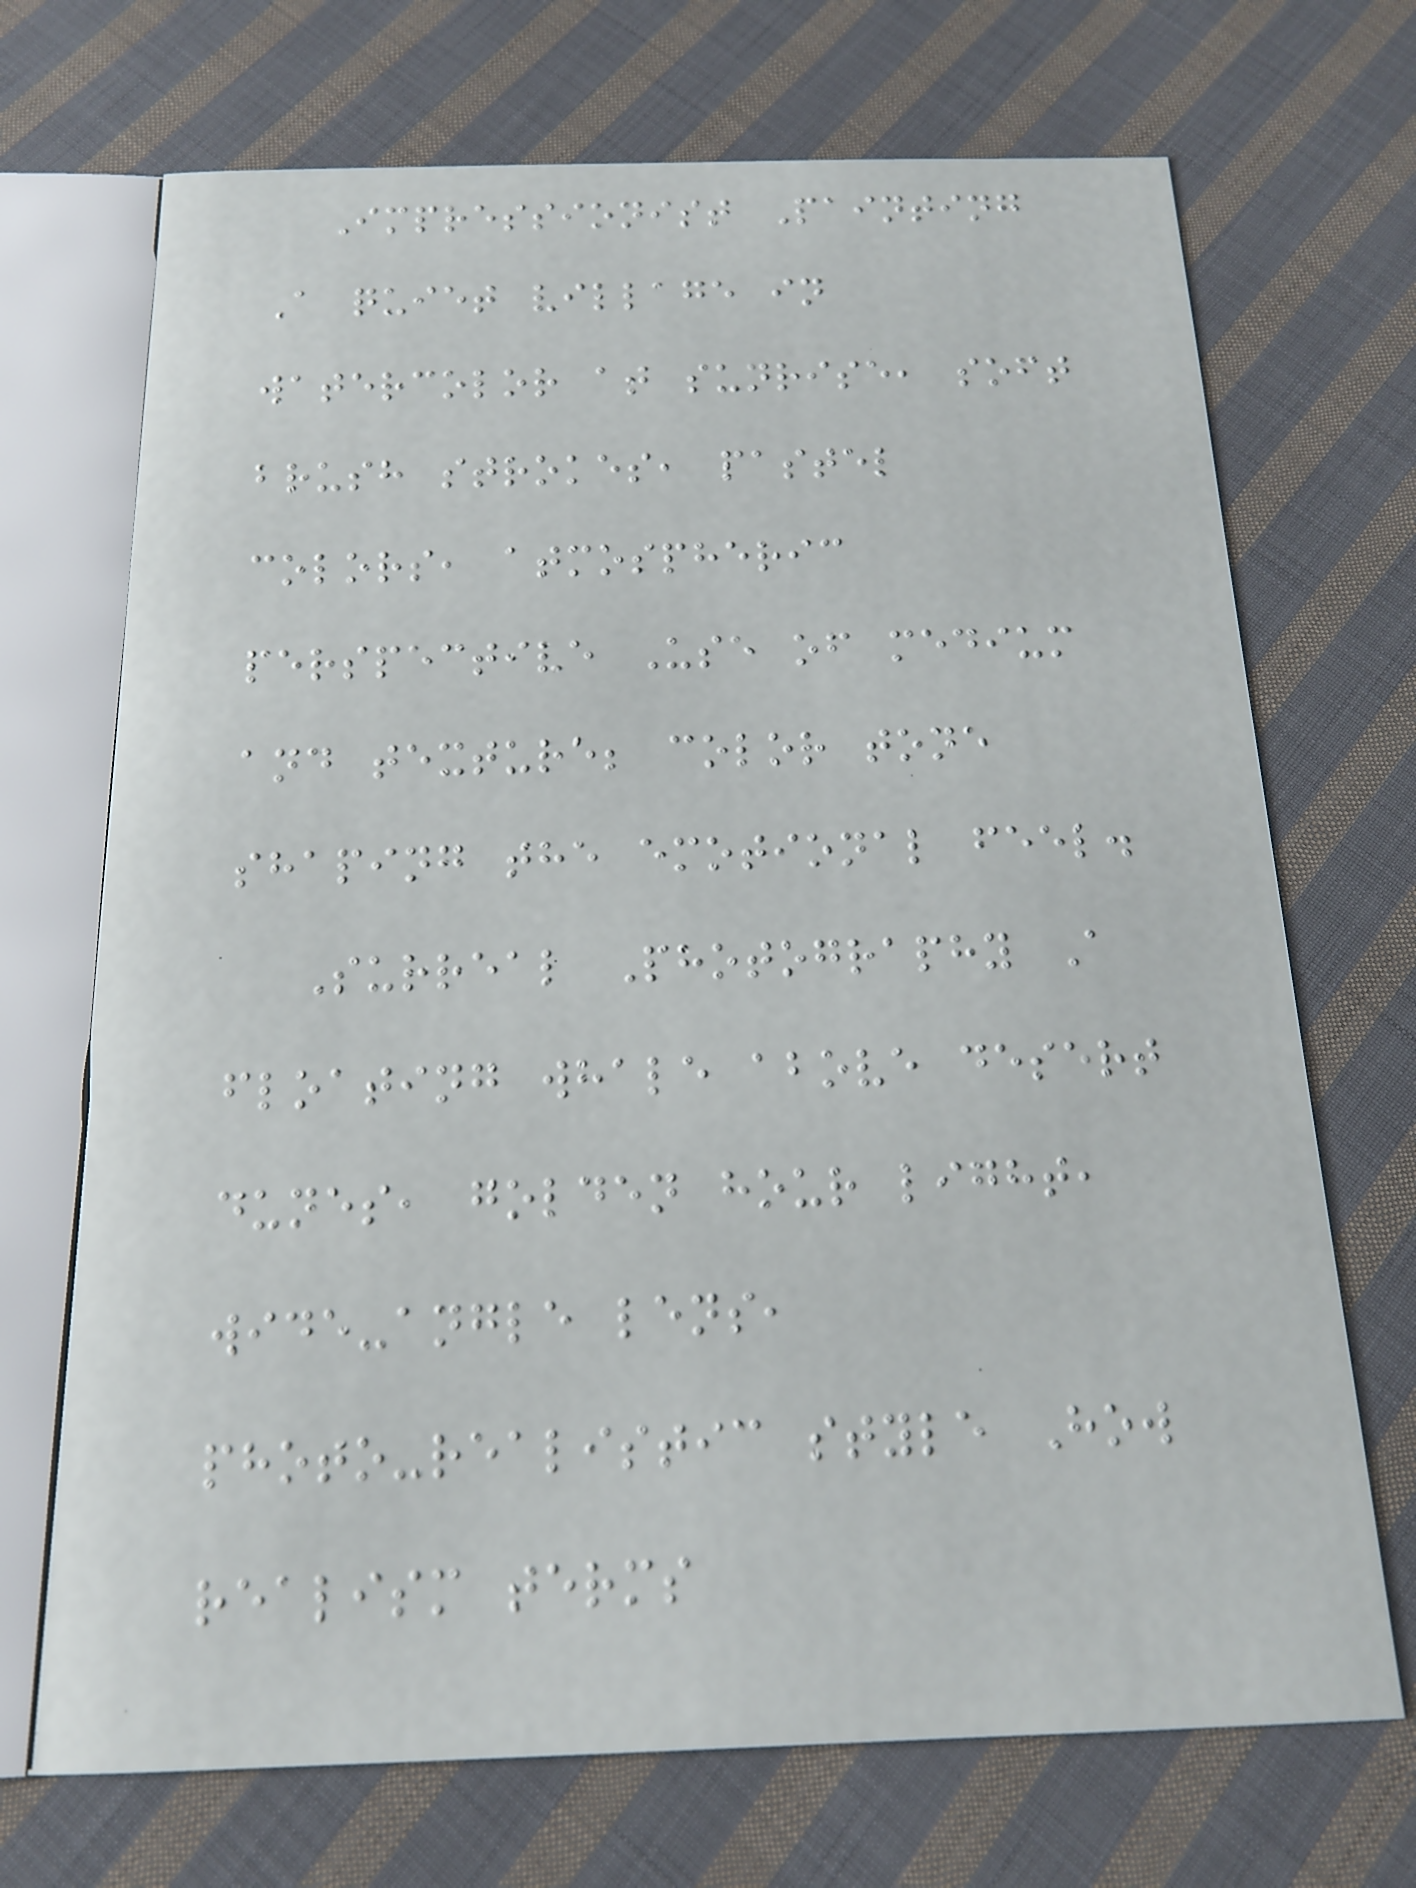Impressionist Painting
A quiet village in
watercolor at sunrise, soft
brush strokes, pastel
colors, atmospheric
perspective Use of medium
and texture; color tone
shaping the emotional feel.
Surreal Photography A
floating whale above desert
dunes, golden hour light,
wide-angle lens,
photo-realistic style How
realism terms
